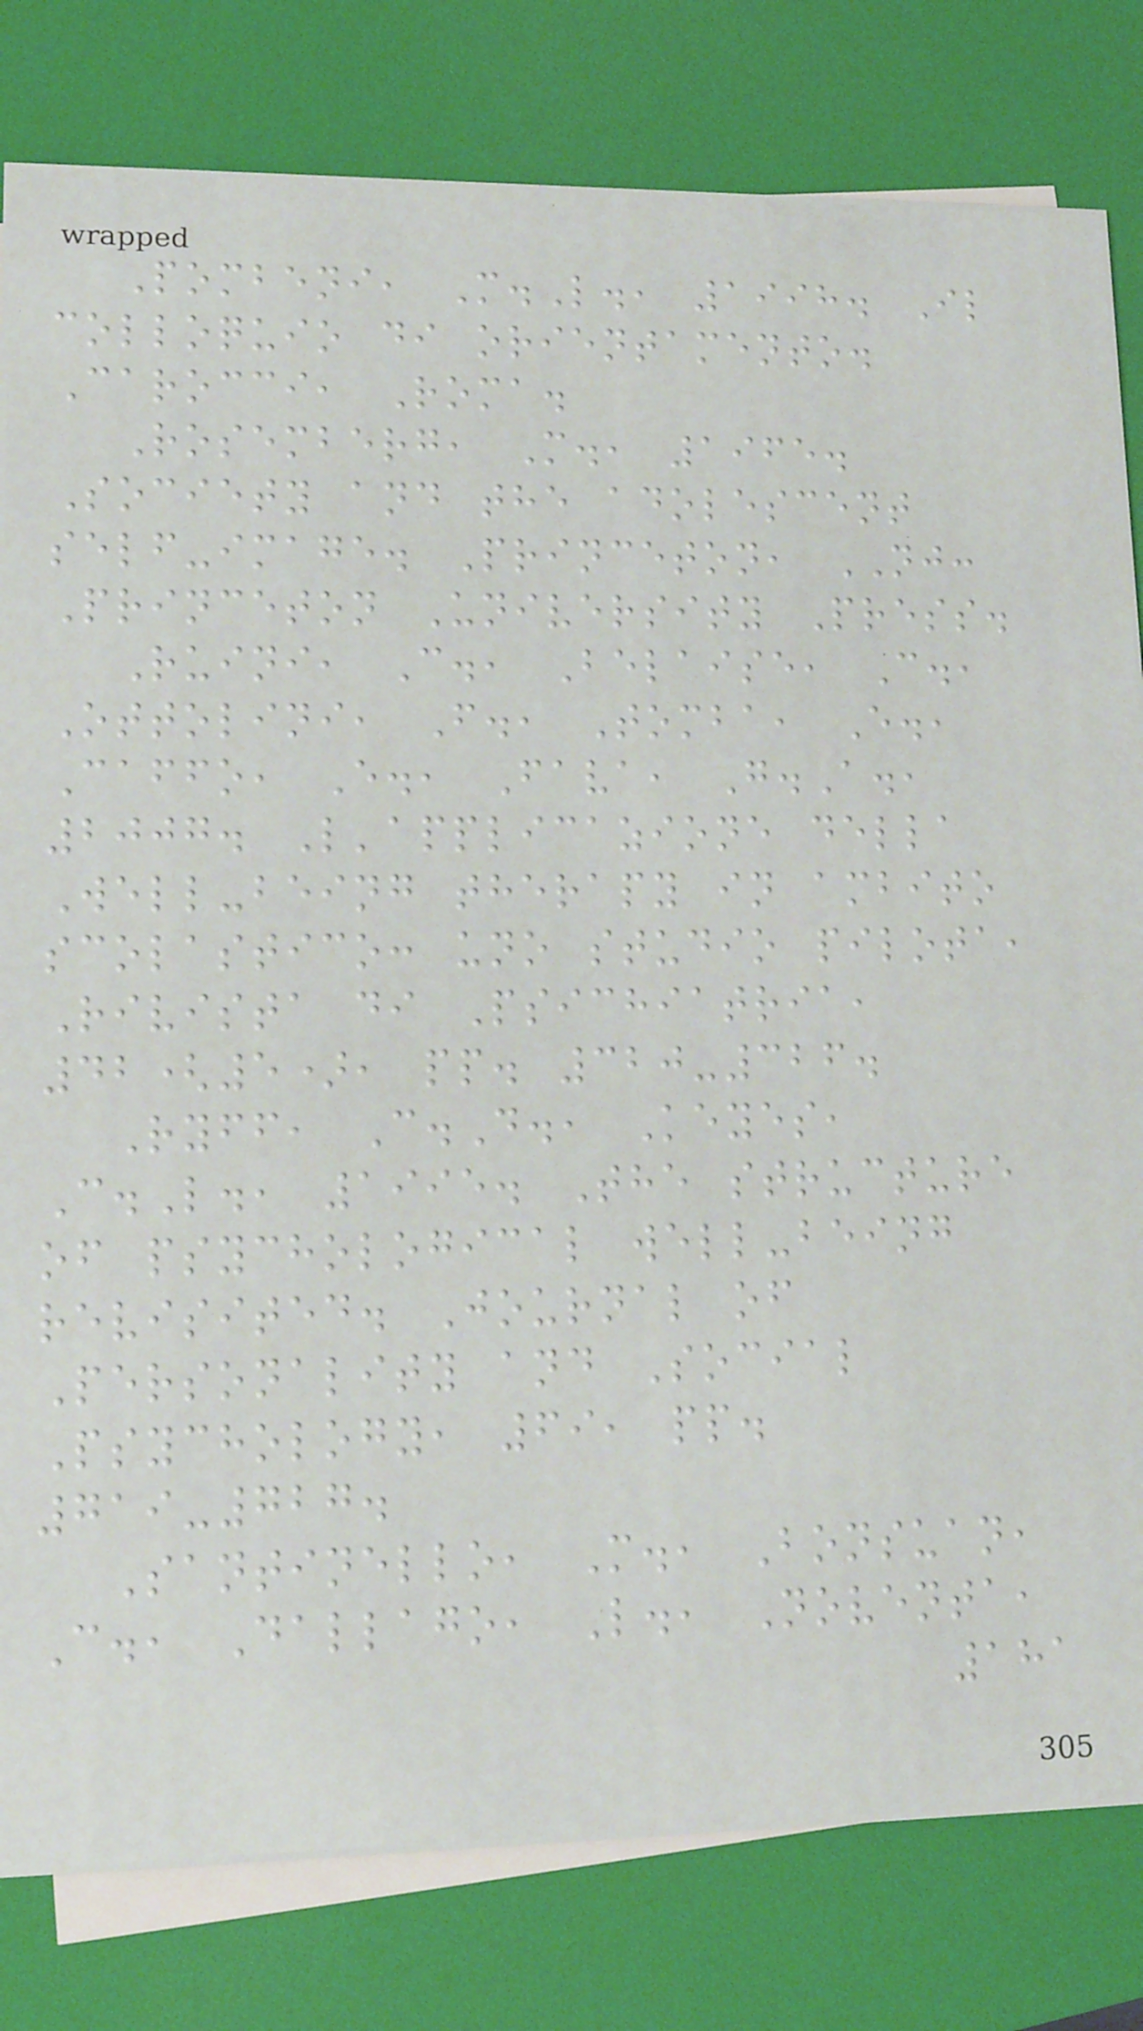Pombeni, M.L., 1998. Il
colloquio di orientamento.
Carocci, Roma.
Rosemberg, M., 1965.
Society and the adolescent
self-image. Princeton, NJ:
Princeton University Press.
Ruini, C., Belaise, C.,
Ottolini, F., Tomba, E.,
Caffo, E., Fava, G.A.,
2007. L'applicazione della
Well-being therapy in ambito
scolastico: uno studio pilota,
Rivista di Psichiatria,
42(5), pp. 320-326.
Ryff, C.D., Keyes,
C.L., 1995. The structure
of psychological well-being
revisited. Journal of
Personality and Social
Psychology, 69, pp.
719-727.
Santinello, M., Bonsuan,
C., Dallago, L., Noventa,
181
